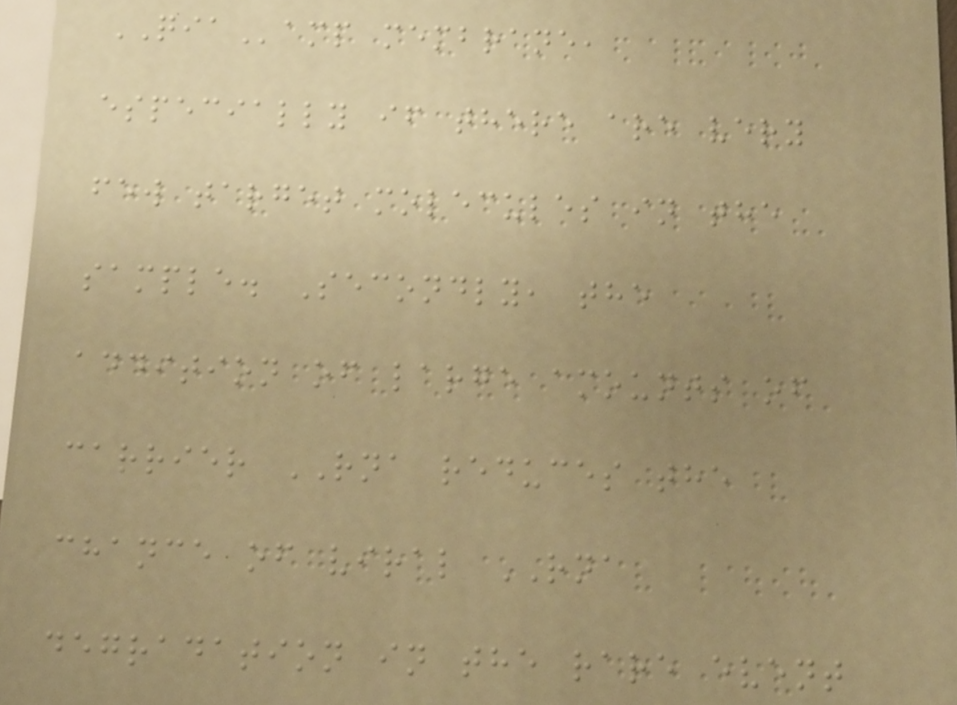QIAamp membrane,
especially if there are very
few target molecules in the
sample. Secondly, the
addition of large amounts of
carrier RNA reduces the
chance of viral RNA
degradation in the rare event
